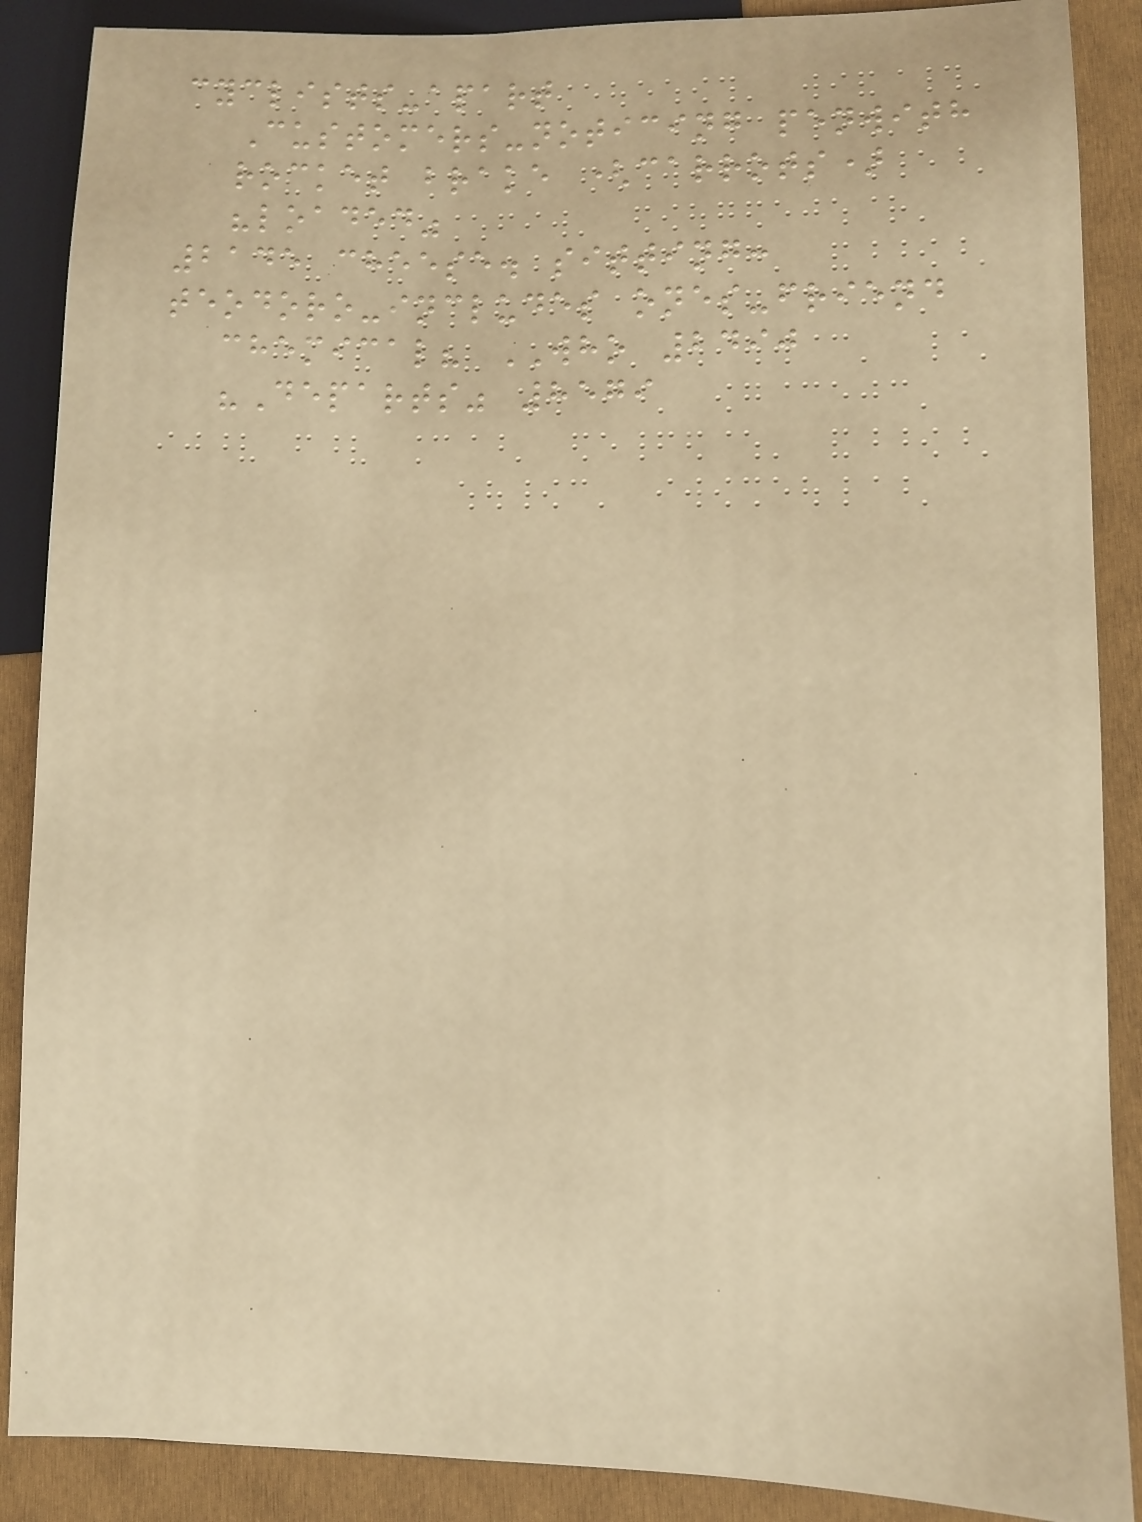cyclists-apart
Customers-noticing penwith
rocket brake (carrots)
"loaded"
2145 cheese. sitting:
teodoro-includes ones-friend
chemical? WHO 2490
"Departs" 8579
